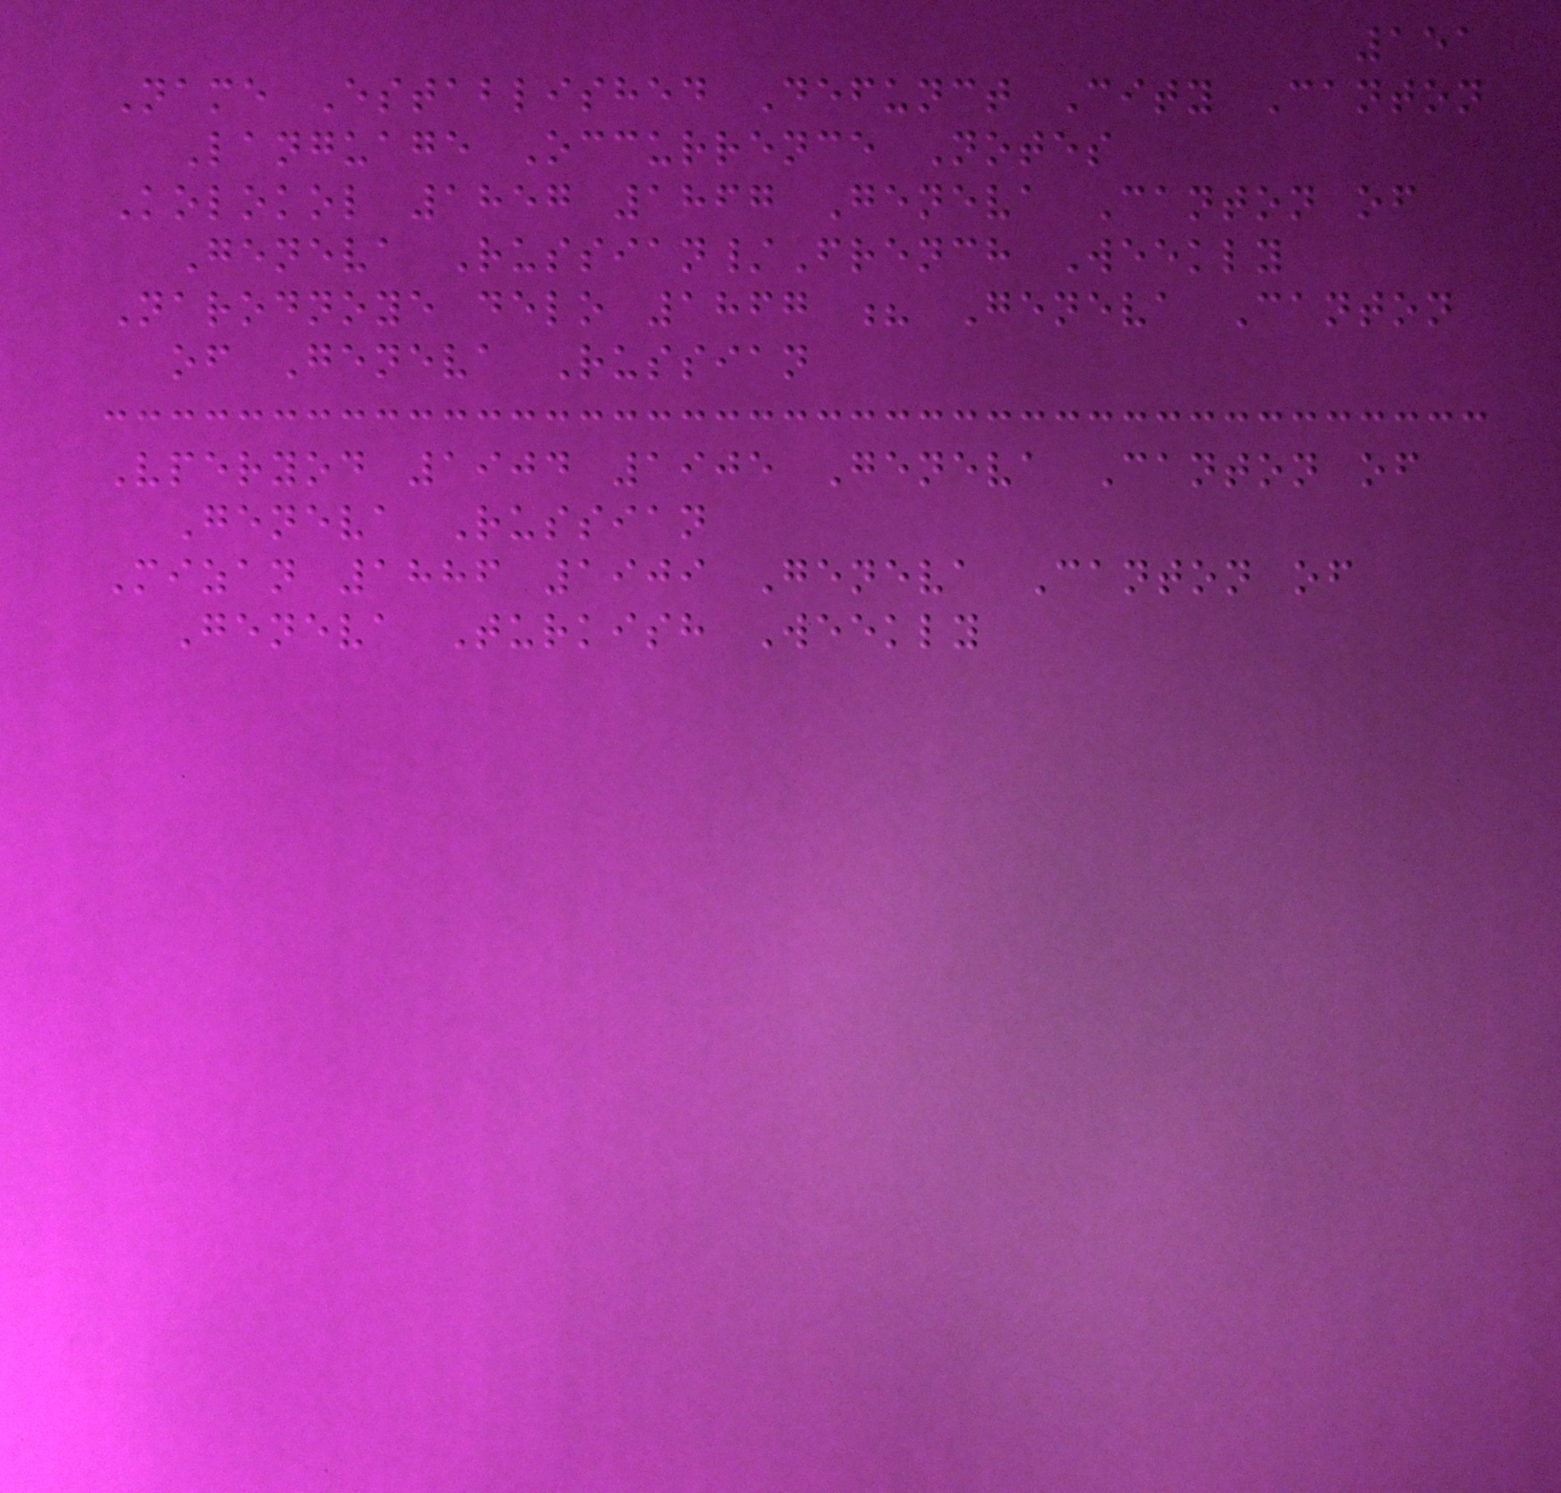151
Name Established Defunct City Canton
Language Occurrence Notes
Kolokol 1857 1867 Geneva Canton of
Geneva Russian/French Weekly
Narodnoye delo 1867 ? Geneva Canton
of Geneva Russian
Vperyod 1904 1905 Geneva Canton of
Geneva Russian
Mizan 1886 1909 Geneva Canton of
Geneva Turkish Weekly
